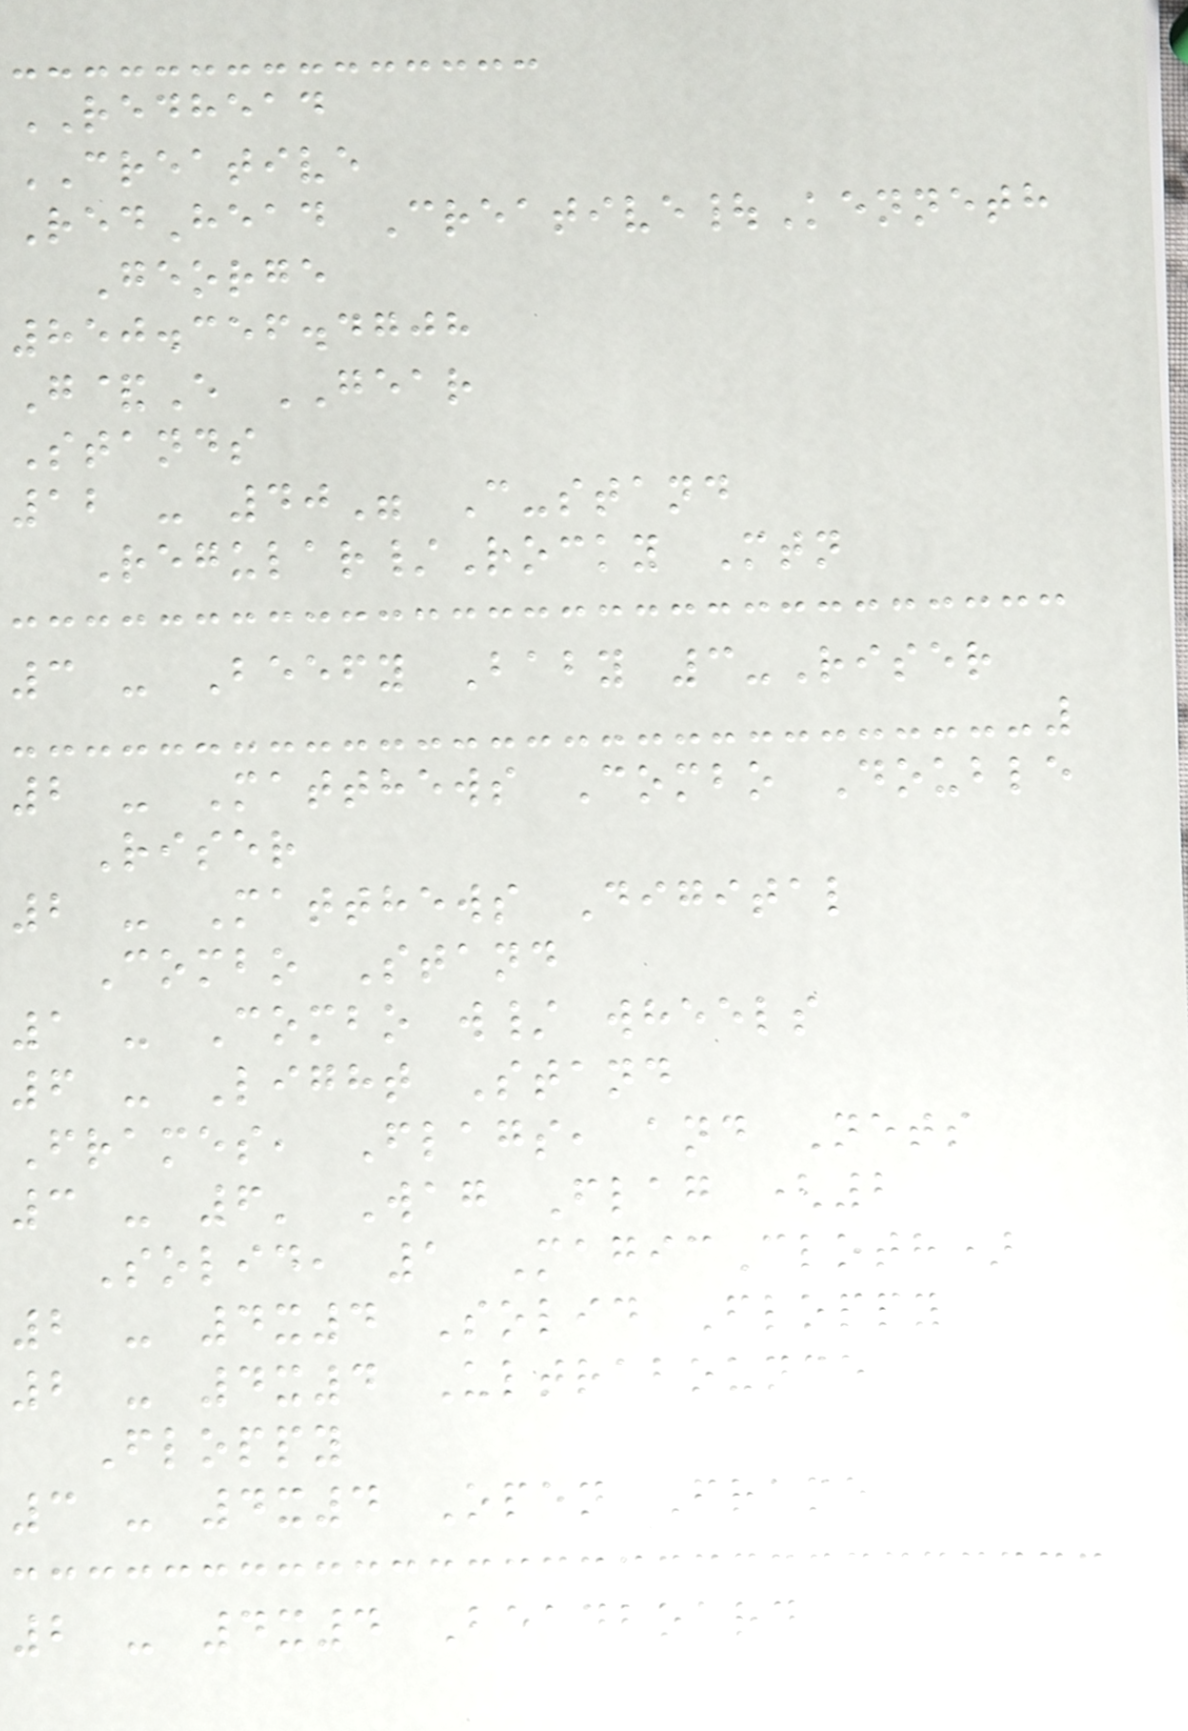REDHEAD
CREATIVE
RedHead Creative|Kenneth
George
850.356.4708
G&E GEAR
Stands
12 - 40" C-stand
Regular/Rocky Mtn
3 - Beefy Baby 3-Riser
2 - Matthews Combo Double
Riser
2 - Matthews Digital
Combo Stand
1 - Combo w/ wheels
6 - Light Stand
Frames, Flags, and Nets
3 - 6' Wag Flag (2
Solid, 1 MagicCloth)
2 - 4x4 Solid Floppy
2 - 4x4 Ultrabounce
Floppy
3 - 4x4 Open Frame
2 - 4x4 Beadboard
